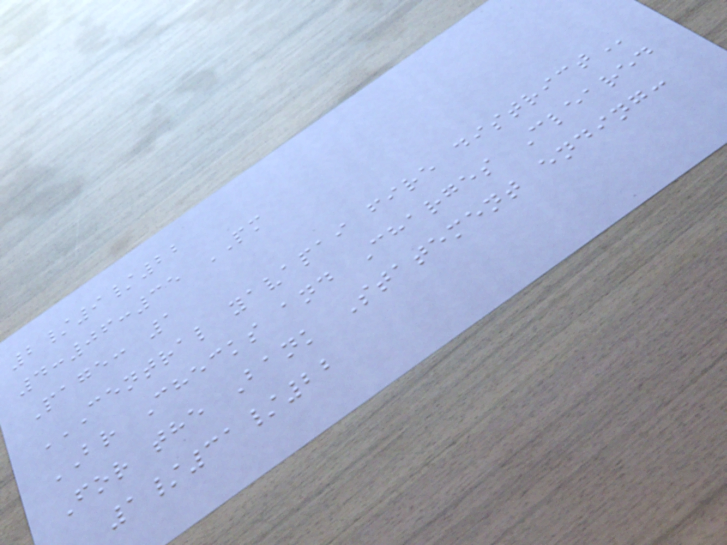2/9/22
4:06:35 PM
Page: 1
CENTRAL YAVAPAI FIRE DISTRICT
BR Checks and Charges Cleared
For the Bank Statement ending:
1/31/22
